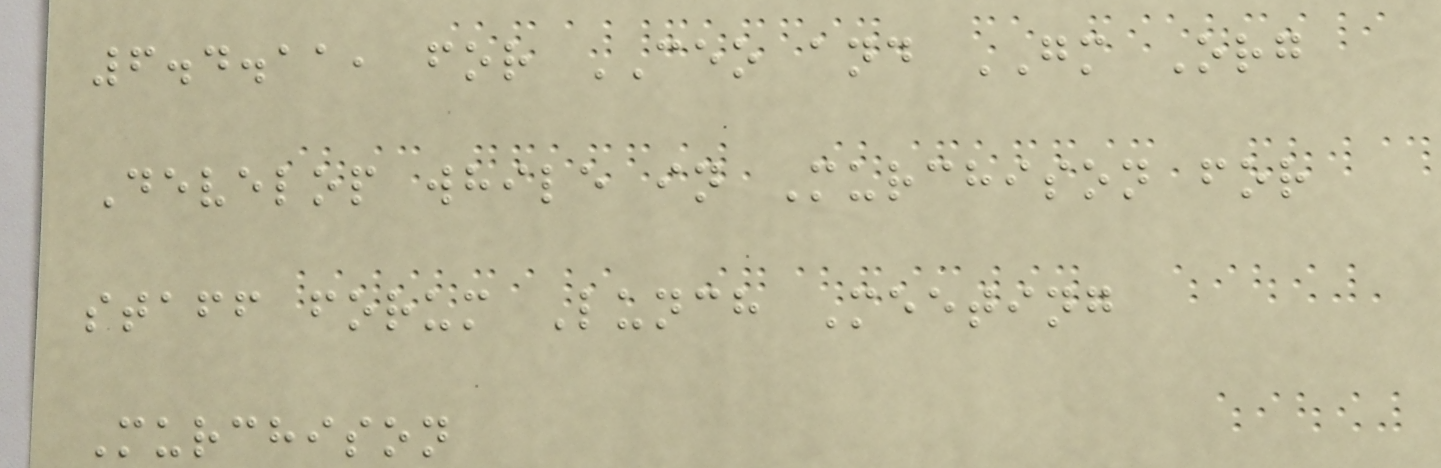6.4.11, for CEO and GM Org
Develop while in Murchison for
staff forum Lunch Meeting
Murchison
